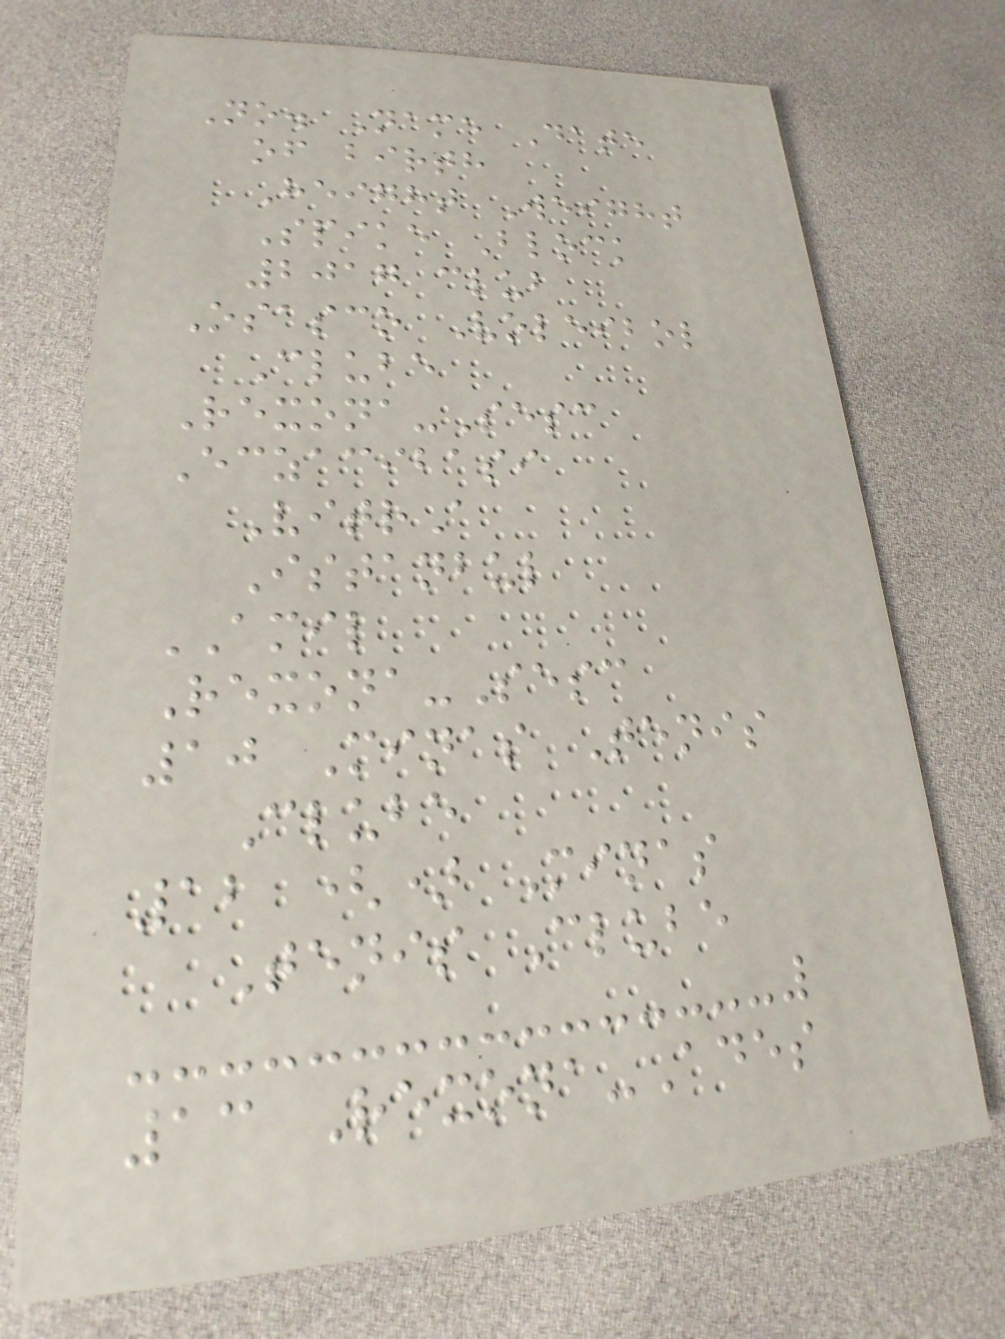No. Name Date
of birth
Height Weight
Spike Block
2017 club
Osasco Voleibol
Clube
Rexona-Sesc
Eczacibasi
VitrA
Istanbul
AMIL
Rexona-Sesc
10 Minas Tenis
Clube
12 () Minas
Tenis Clube
13 Rexona-Ades
